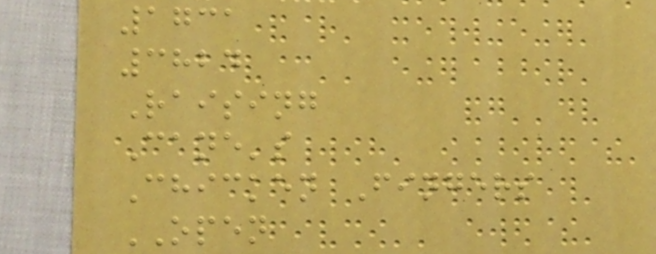1731
3824
Raising
Cane's
Chicken Fingers
OPEN
